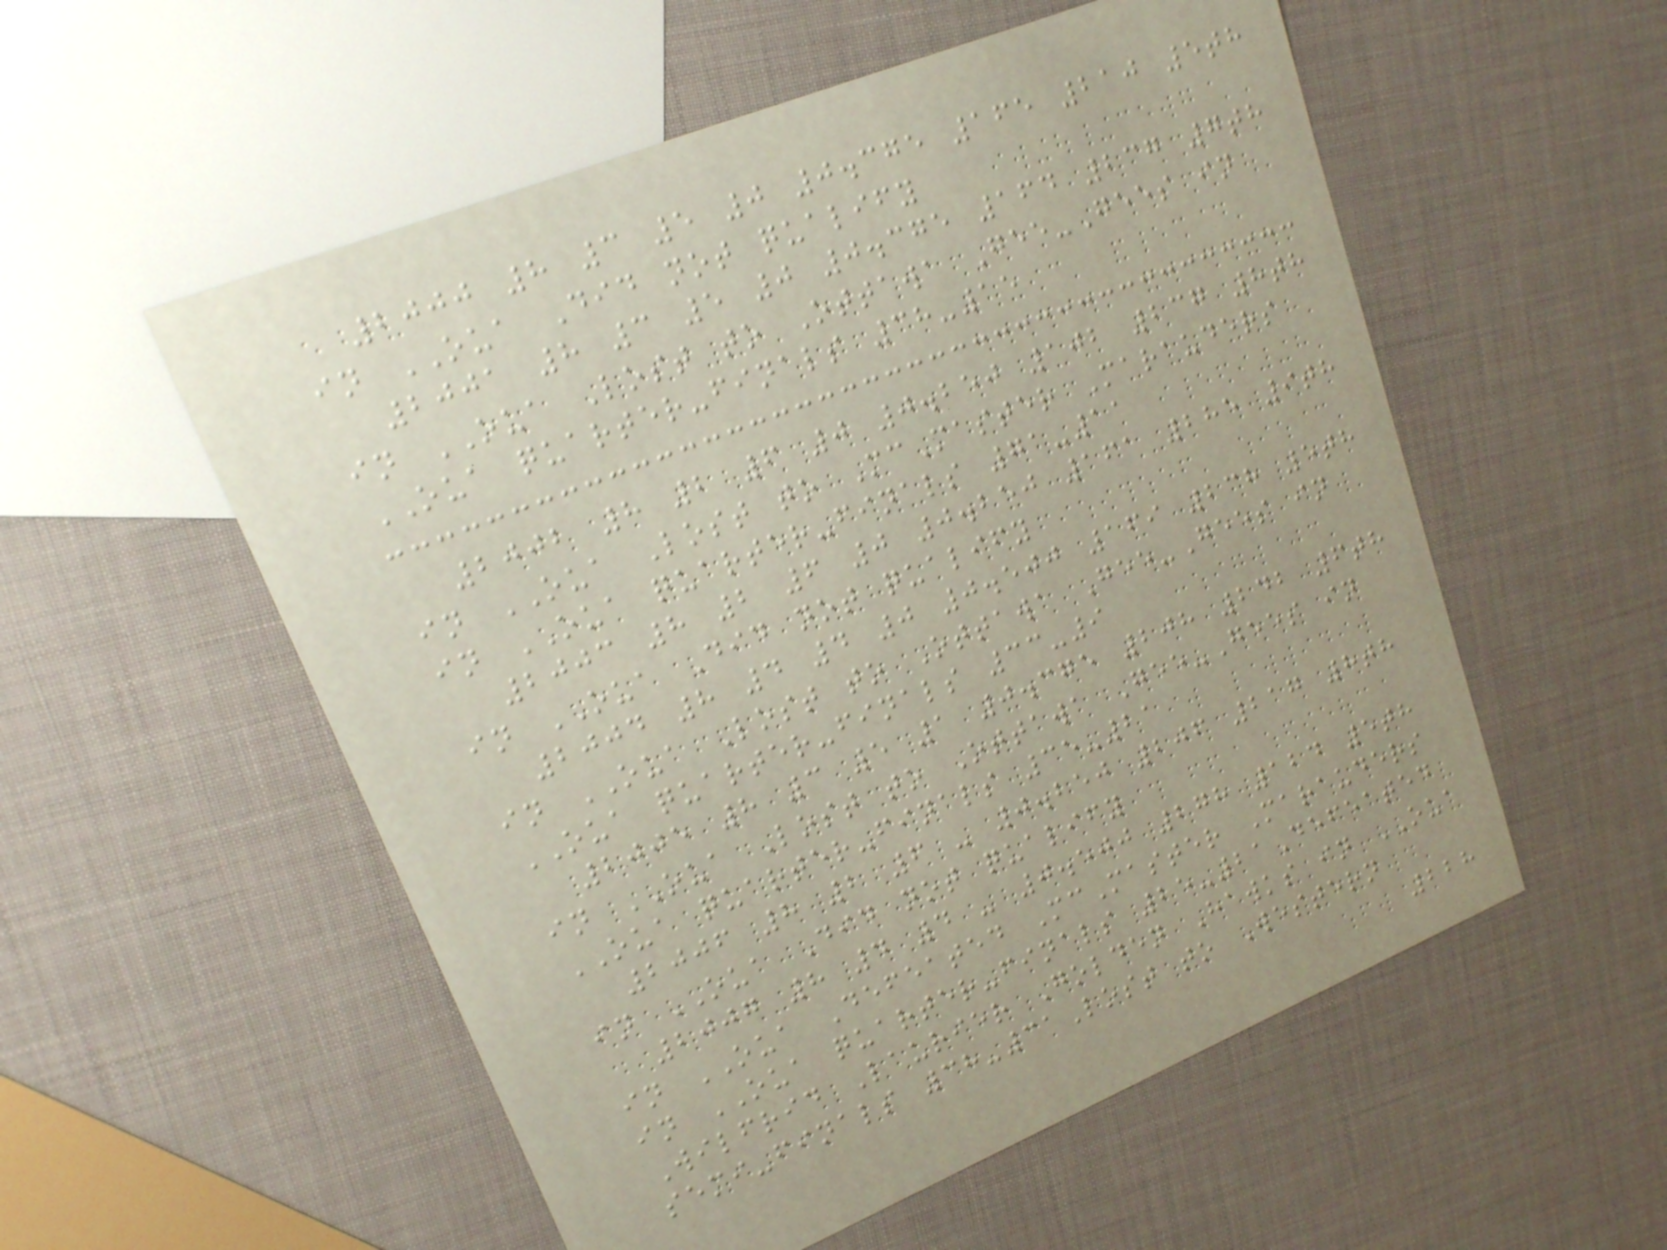2000 8 3 5 0 0.375 165 210 5th
in OUA Did not qualify
2001 8 3 5 0 0.375 164 237 7th
in OUA Lost to Ottawa Gee-Gees in
OUA quarter-finals 38-15
2002 8 2 6 0 0.250 102 237 8th
in OUA Lost to McMaster Marauders
in OUA quarter-finals 71-11
2003 8 2 6 0 0.250 161 285 9th
in OUA Did not qualify
2004 8 4 4 0 0.500 169 238 5th
in OUA Lost to Ottawa Gee-Gees in
OUA quarter-finals 33-9
2005 8 3 5 1 0.375 208 242 6th
in OUA Lost to Ottawa Gee-Gees in
OUA quarter-finals 35-21
2006 8 2 6 - 0.250 206 217 8th
in OUA Did not qualify
2007 8 4 4 - 0.500 278 124 5th
in OUA Defeated McMaster Marauders
in OUA quarter-finals 25-21Defeated
Wilfrid Laurier Golden Hawks in OUA
semi-finals 38-31Lost to Western
228
